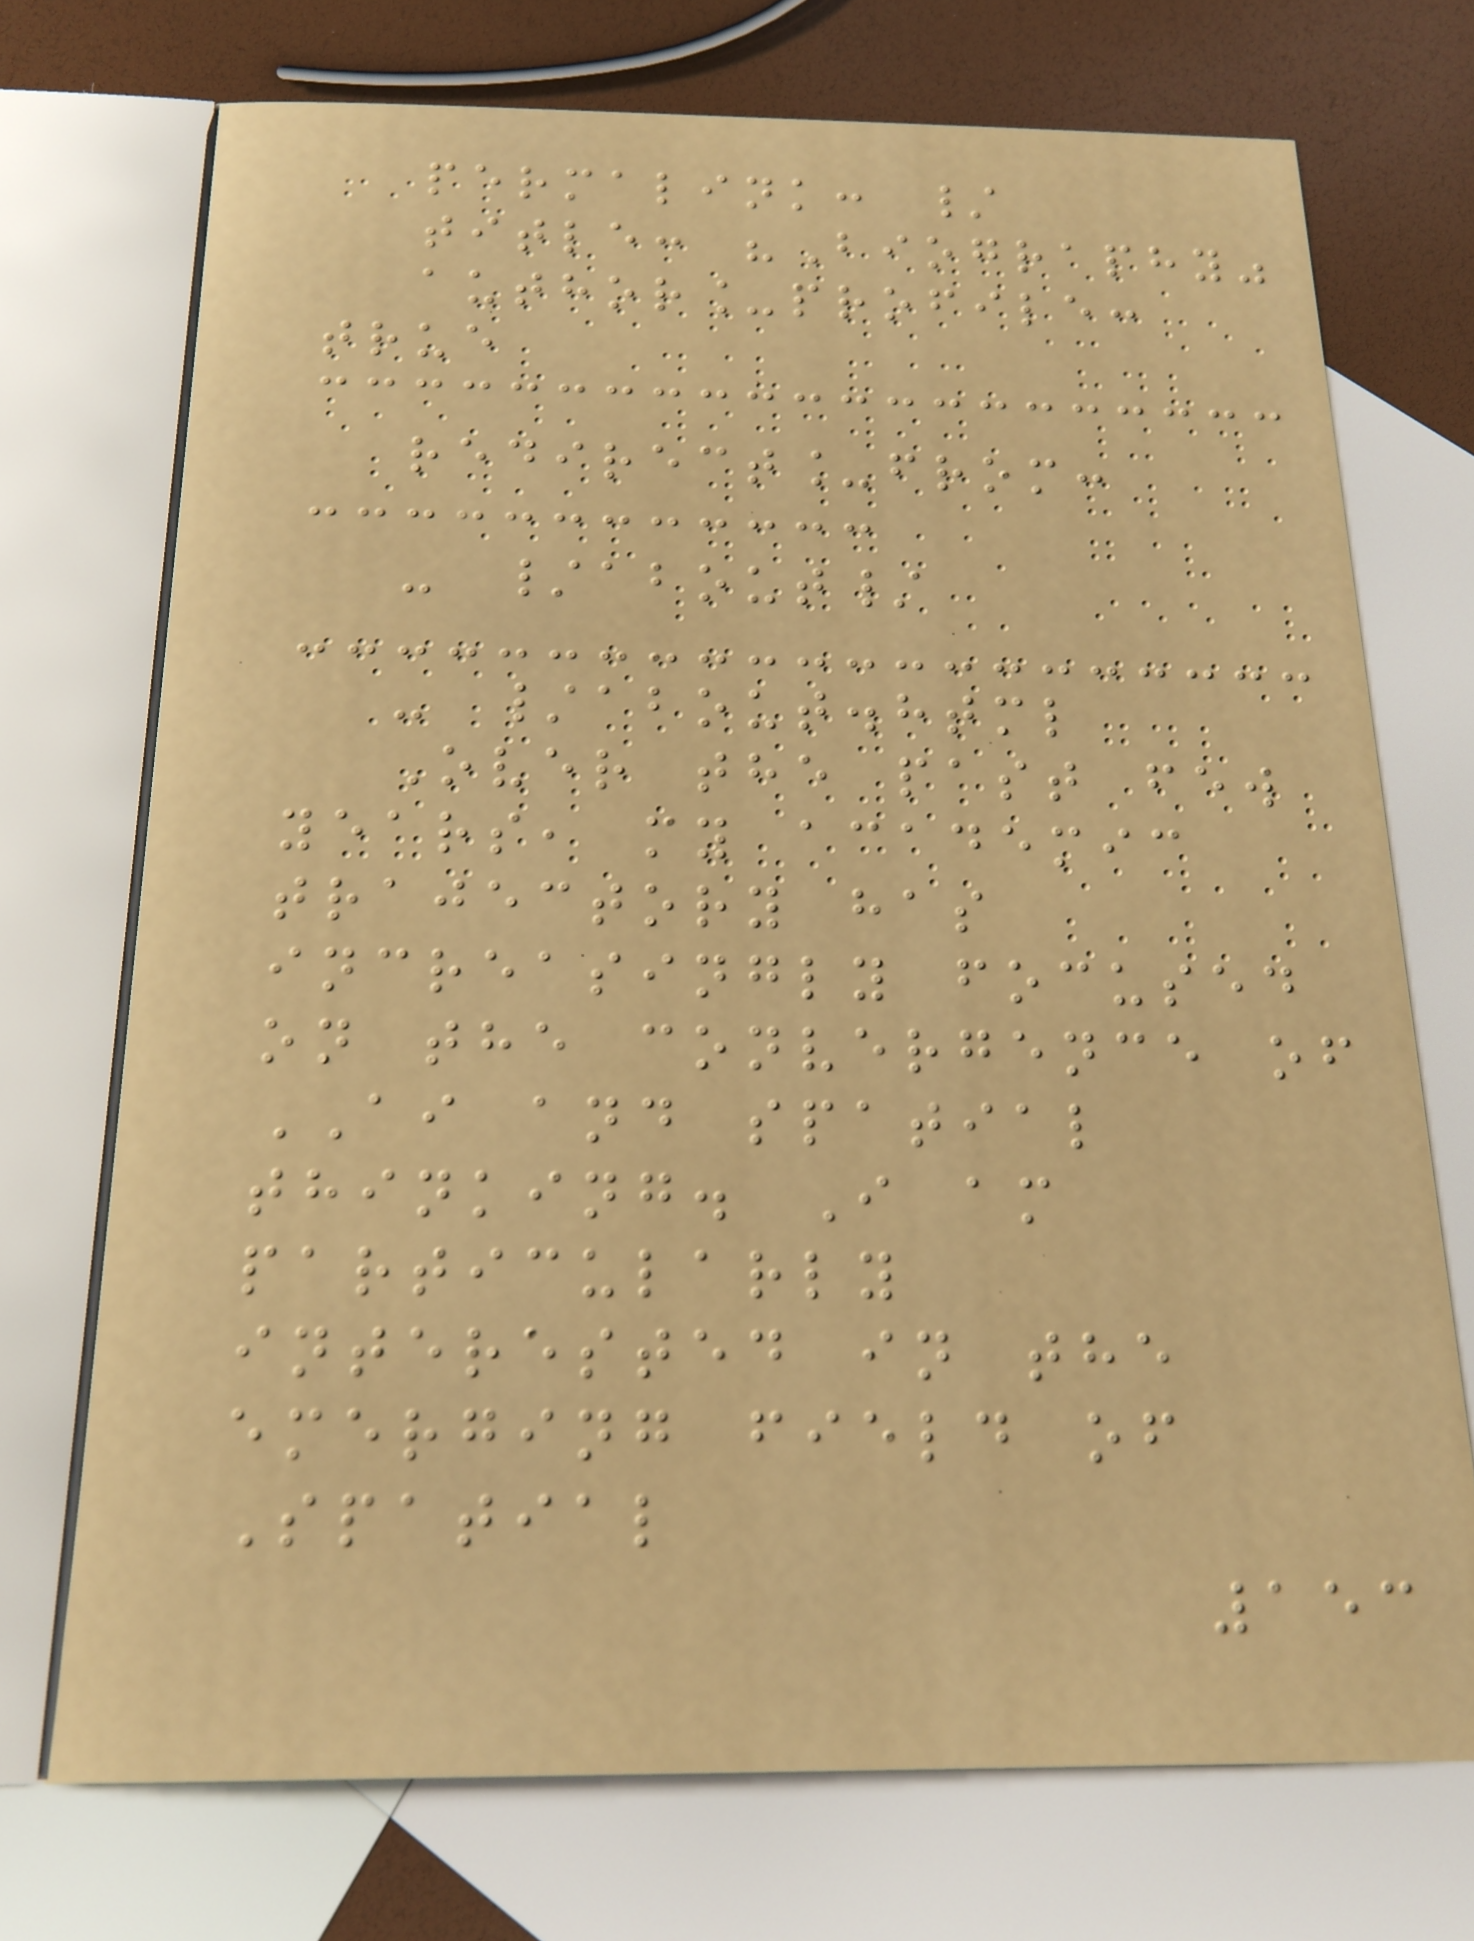permalink: /
title: "Biography"
author_profile:
true
redirect_from:
- /about/
- /about.html
Over the past few
years, my academic
trajectory has
increasingly focused
on the convergence of
AI and spatial
thinking. I am
particularly
interested in the
emerging field of
Spatial
153
